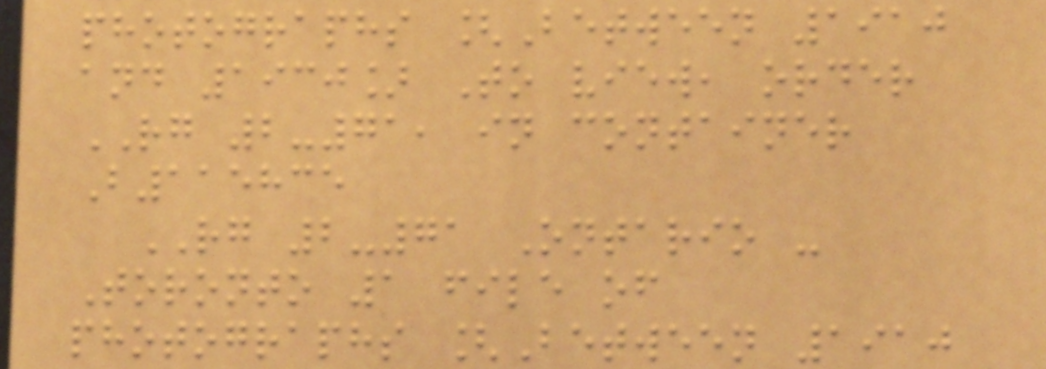photographs [Between 1910
and 1930] To view, order
RG 2-71, in container
B115835
RG 2-71 Ontario -
Toronto 1 file of
photographs [Between 1910
